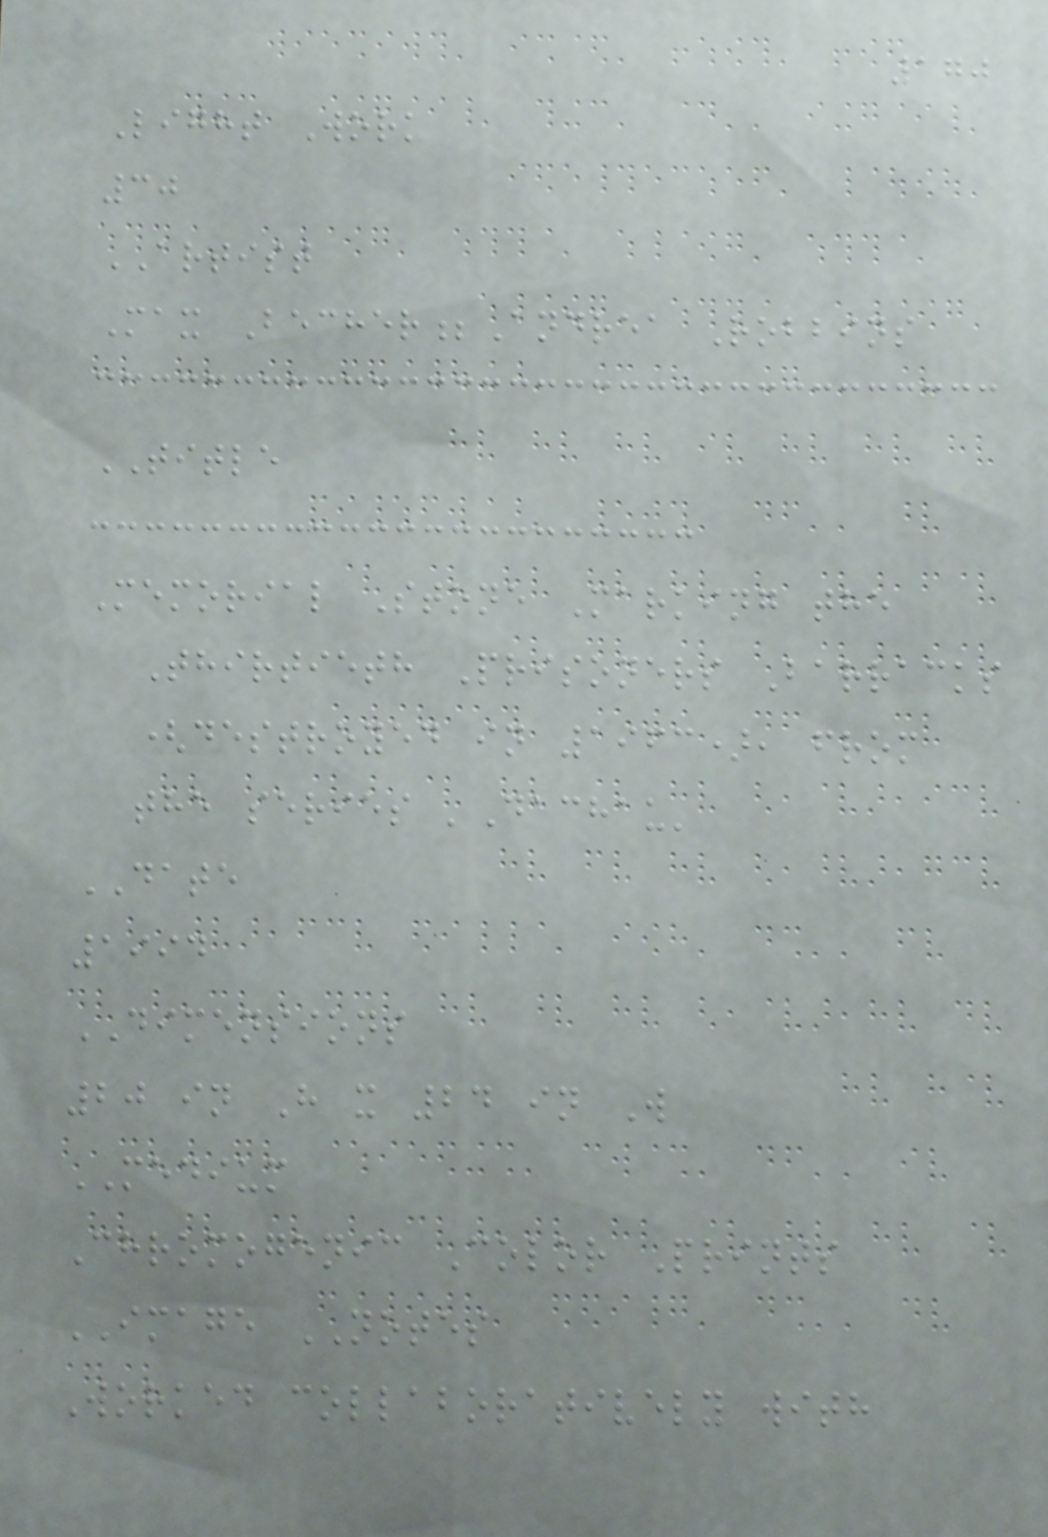170
Light Work
30
ARTIST
Max Becher;Andrea Robbins
TITLE
Memorial Stone Marking the
Thirtieth Prisoners Barracks
(destroyed in 1963), from
the series 'Dachau'
DATE
1994
DIMENSIONS
20 in H x 24 in W
MEDIUM
Chromogenic Color Prints
IMAGE NOTES
Worked collaboratively with
